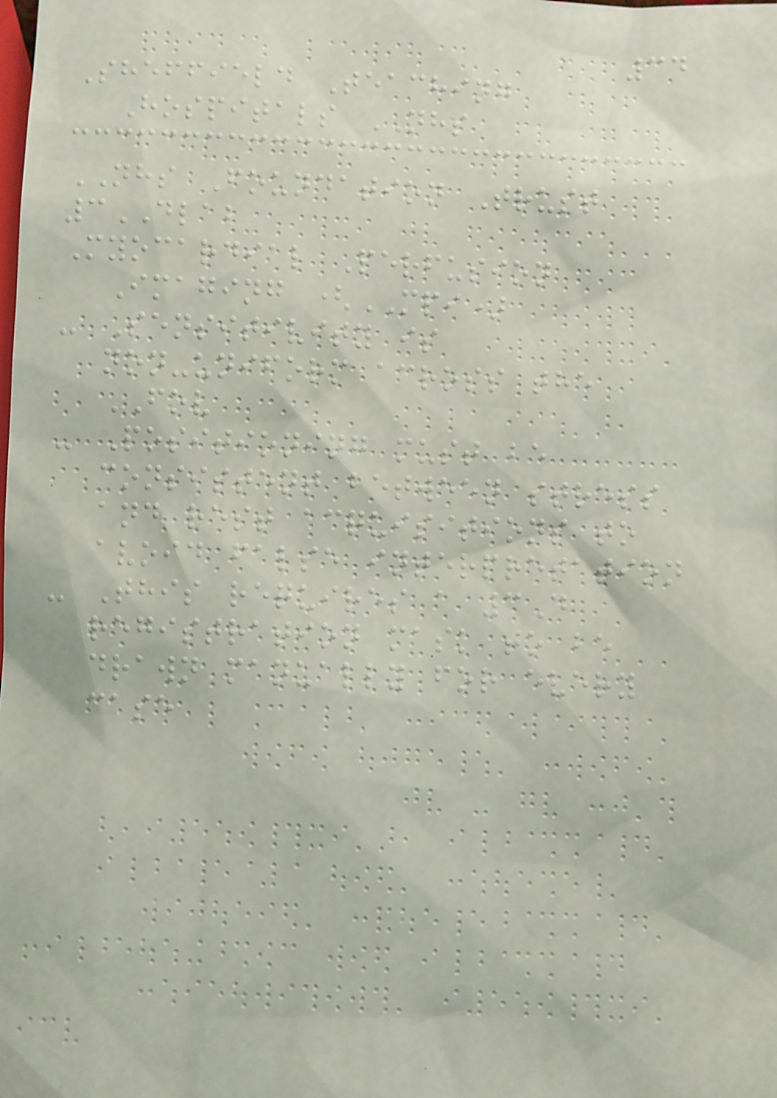34
Sheffield Teaching
Hospitals NHS
NHS Foundation Trust
3DLAB
Myocardial Perfusion
Imaging (MPI)
- Sensitivity is
non-uniform across the
FOV
- Positioning must be
consistent between stress
and rest acquisitions to
avoid false interpretation
- This requires a 3D
registration mask to be
drawn manually for every
case
